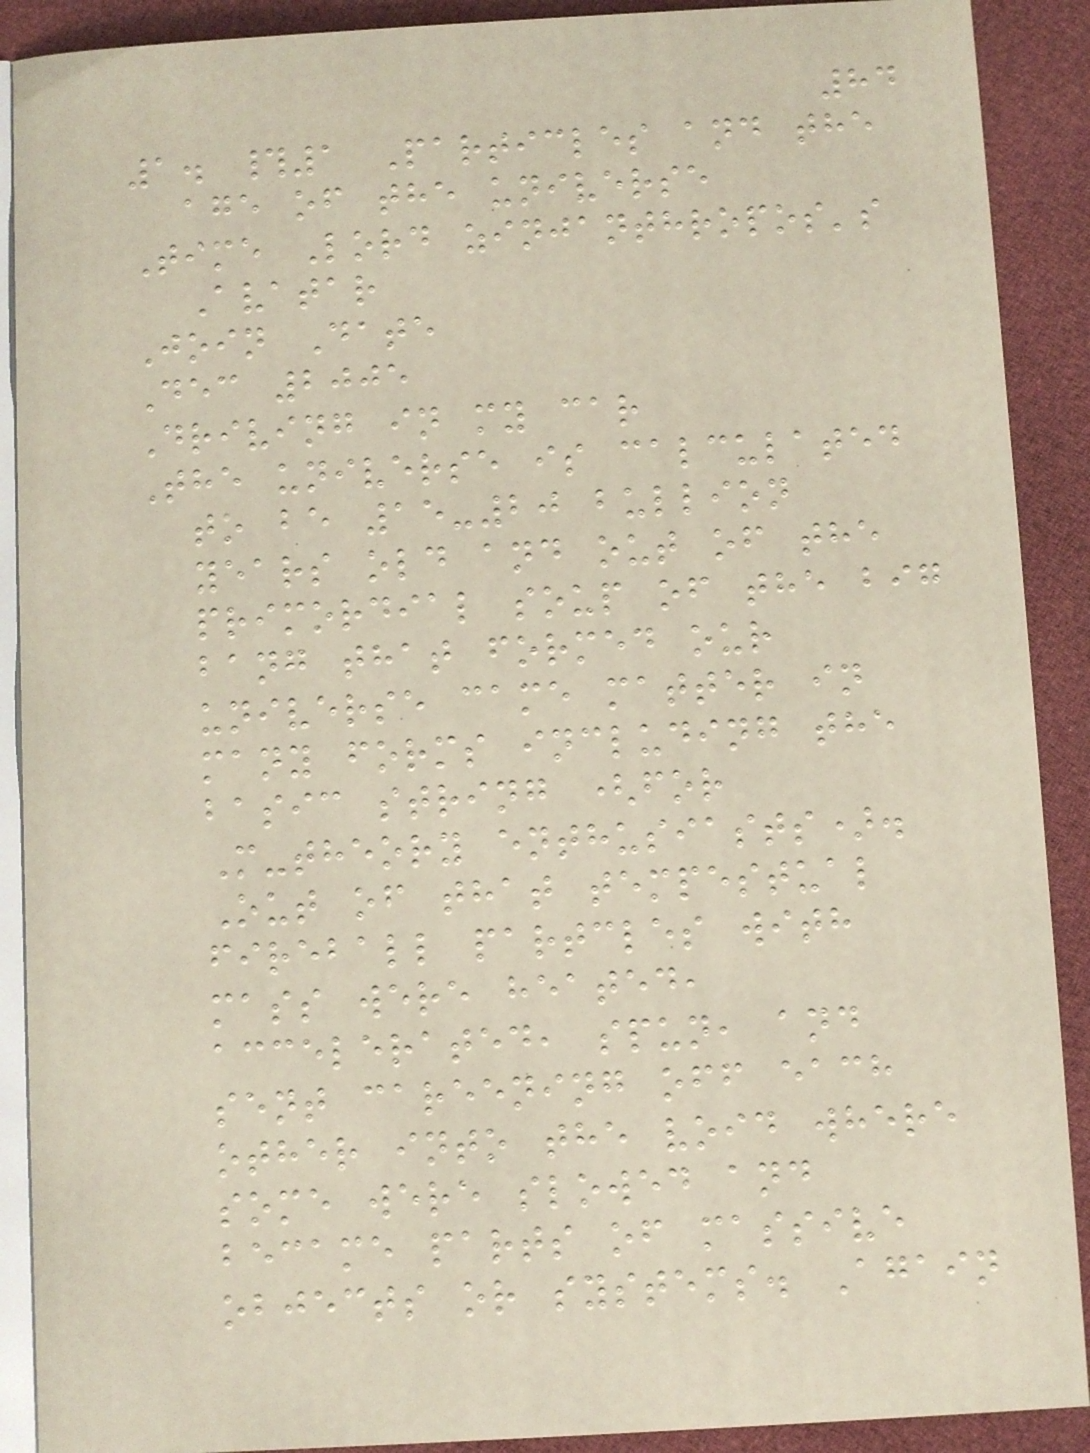84
1. #1 Particles and the
age of the universe
Time Lord zinjanthropos's
Avatar
Join Date
Dec 2005
Driving in my car
The universe is calculated
to be 15-20 bullion
years old and out of the
primordial soup of the big
bang that formed our
universe came matter in
many forms including the
basic string (for
M-theory enthusiasts).
Out of that tempestual
fireball partcles with
mass were heated,
accelerated, spun, and
sent careening off each
other into the void where
some were slowed and
became parts of massive
objects or systems. Again
